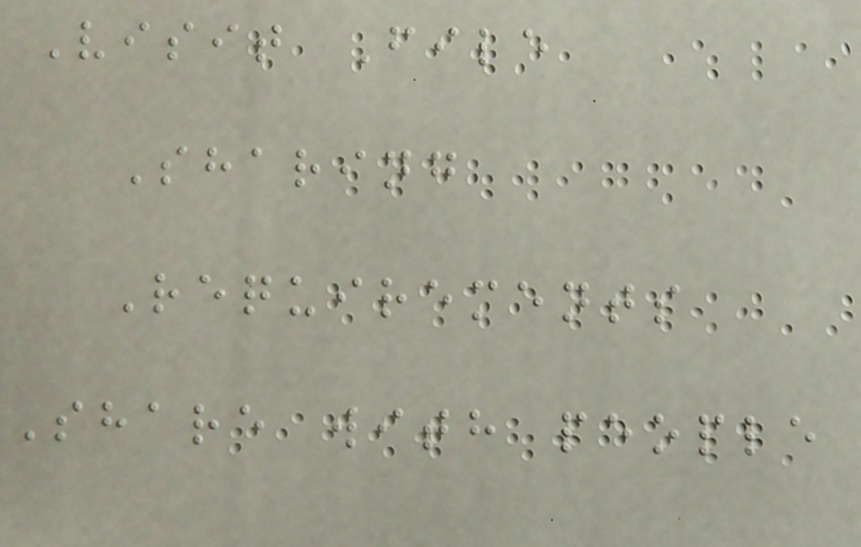Visit File
Sharing
Requirements
Share with people
